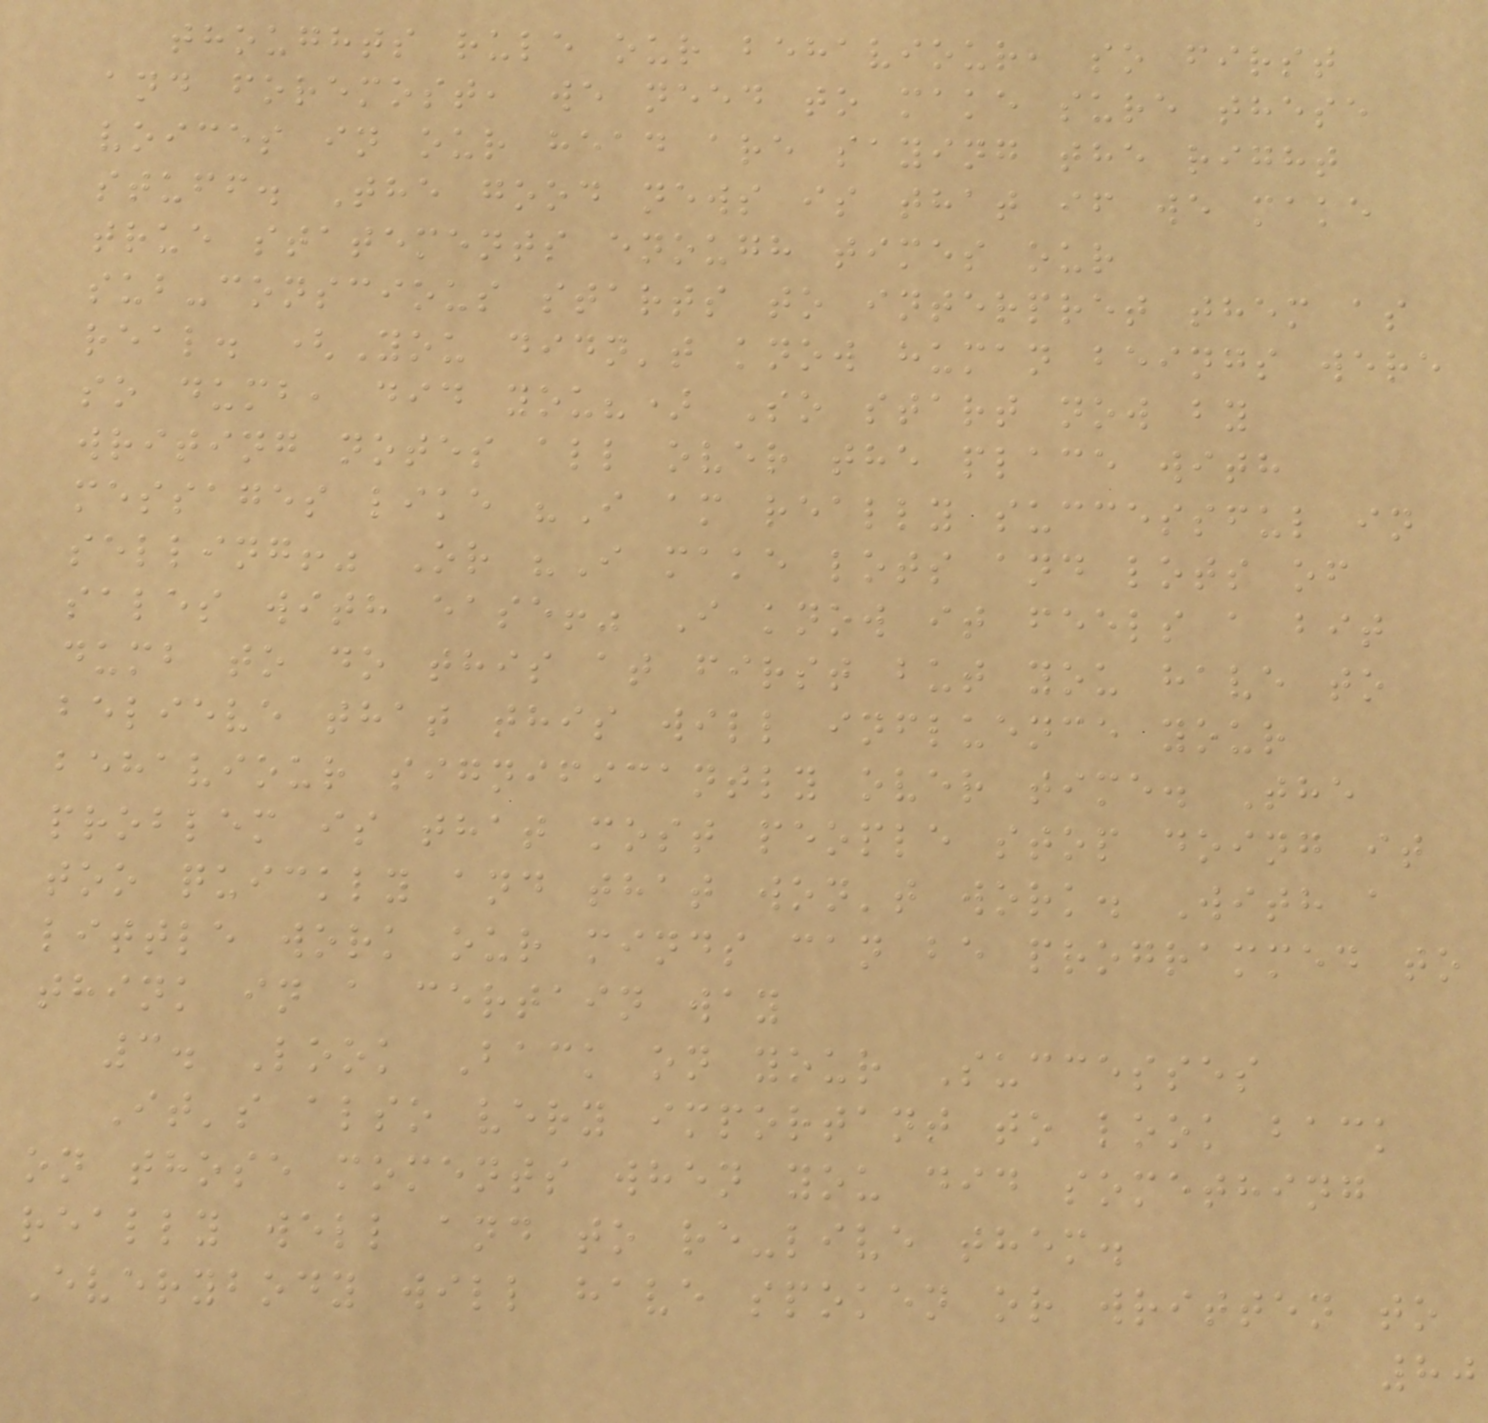thoughts rule our behaviour, so first
and foremost, we need to make sure these
voices in our head are saying the right
stuff. The good news is that if we make
true statements enough times our
sub-conscious starts to interpret them as
real. (You didn't know human beings were
so dumb, did you?) So start now by
writing notes all over the place with
messages like "I am really successful in
selling!" Or "I make lots and lots of
sales with ease!" I know it feels a bit
dumb to do this at first but you have to
believe that this will influence your
behaviour significantly over time. The
problem is that most people stop doing it
too quickly and that won't work. With a
little work our minds can be programmed to
think in a certain way
3. Look Back on your Successes
It's also very important to look back
on those moments when you did something
really well and to re-live them.
Everybody will have spoken or written to
80
